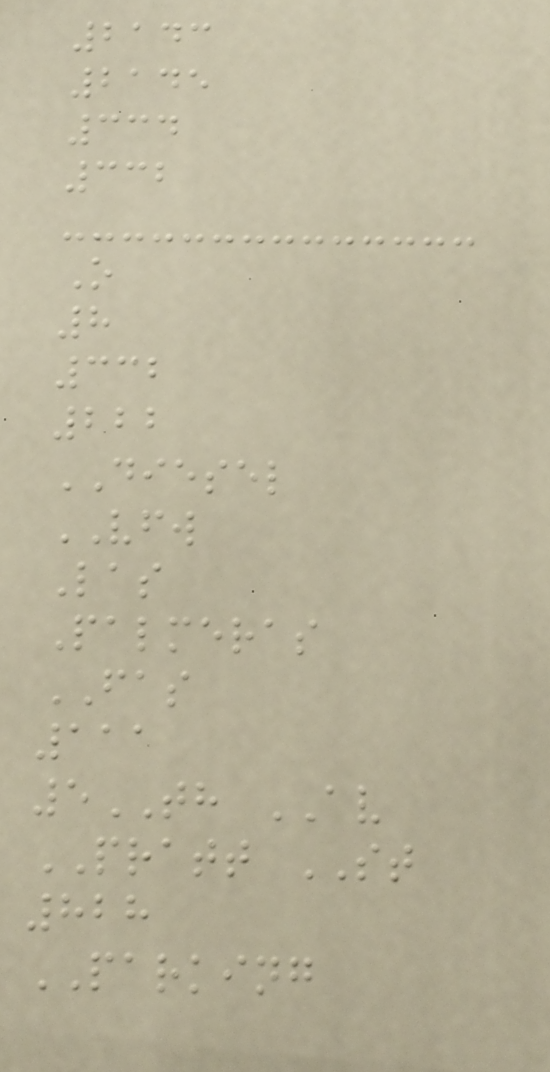2143
2145
334
332
O
8
332
222
DIESEL
VFW
Las
Palmeras
FAS
111
5TH AV
PRATT ST
828
PARKING
